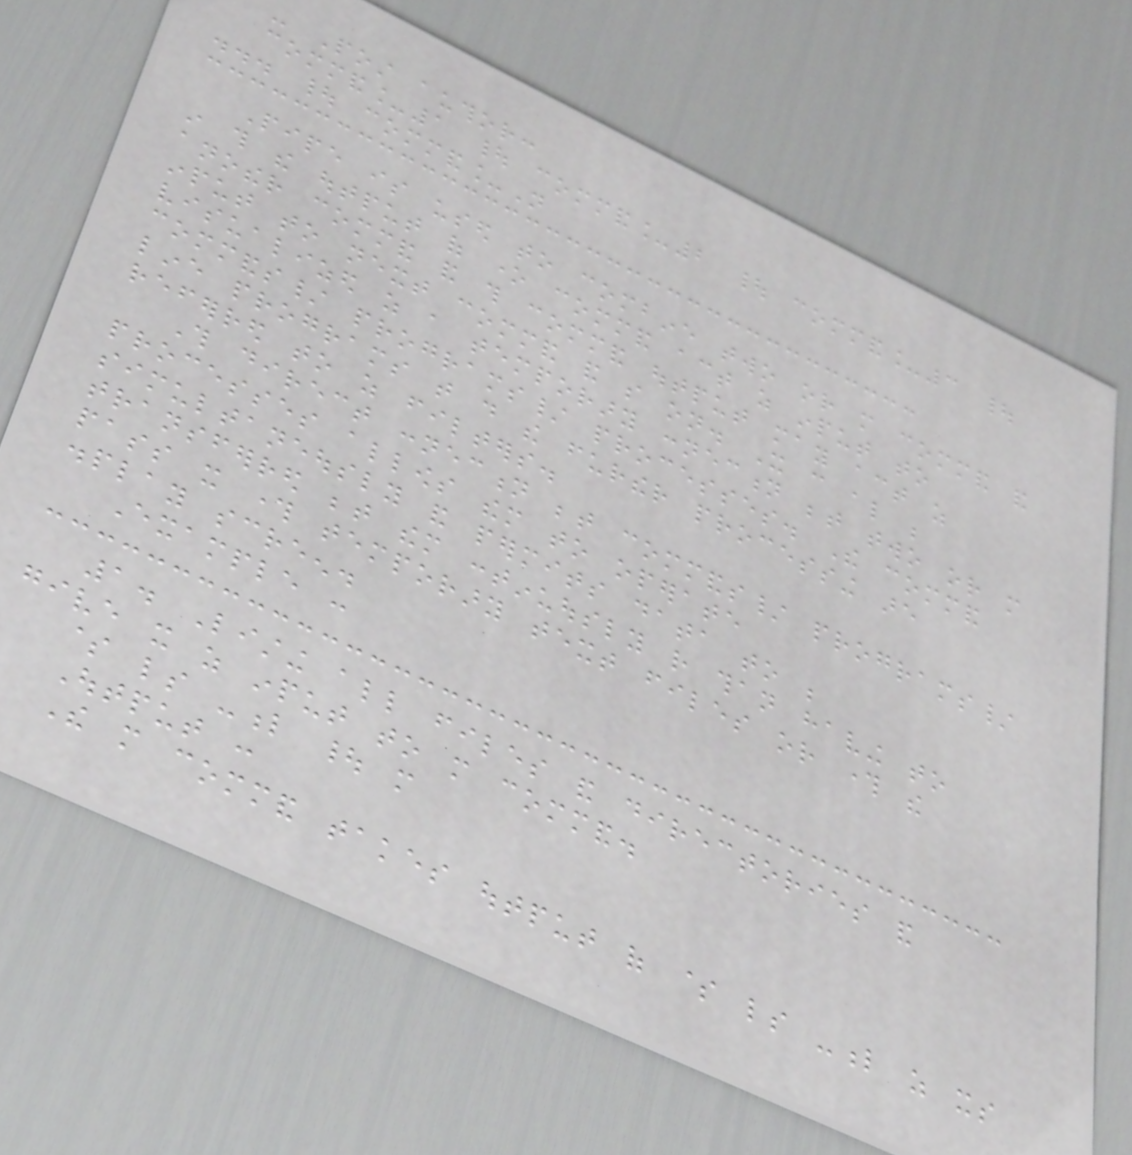- Post author:
command_1 | command_2 | command_3 |
... | command_N
Pipe is used to combine two or more command and
in this the output of one command act as input to
another command and this command output may act as
input to next command and so on. It can also be
visualized as a temporary connection between two or more
commands/ programs/ processes. The command
line programs that do the further processing are
referred to as filters.
This direct connection between commands/ programs/
processes allows them to operate
simultaneously and permits data to be
transferred between them continuously rather than having to
pass it through temporary text files or through the
display screen.
Example :
1. Listing all files and directories and
give it as input to more command.
$ ls -l | more
Output :
The more command takes output of $ ls -l as its
